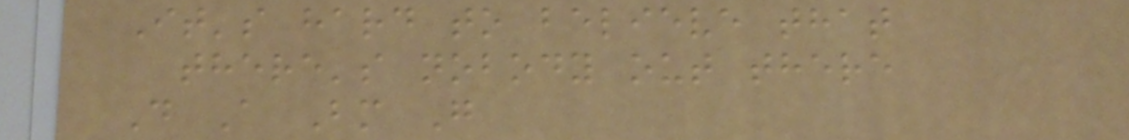It's hard to believe that
there's nobody out there
D A Bm G
